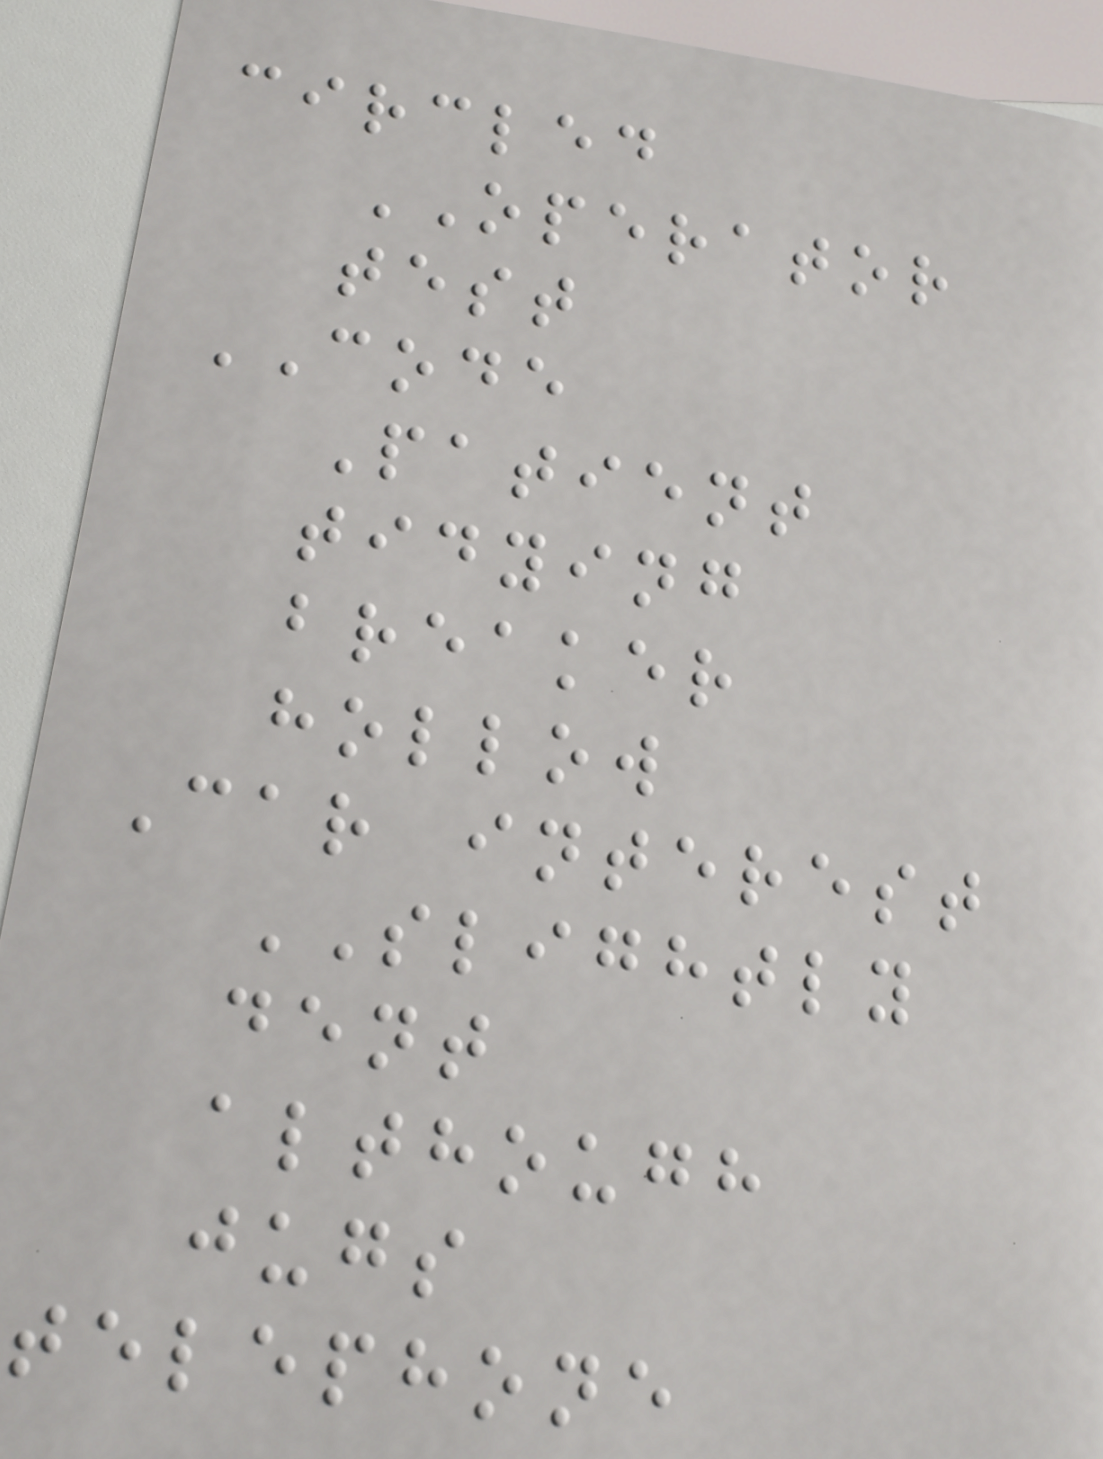circled
OPERATOR
test
CODE
Patient
tidying
breaker
hollow
Car interest
SLIGHTLY
dent
although
jugs
telephone
